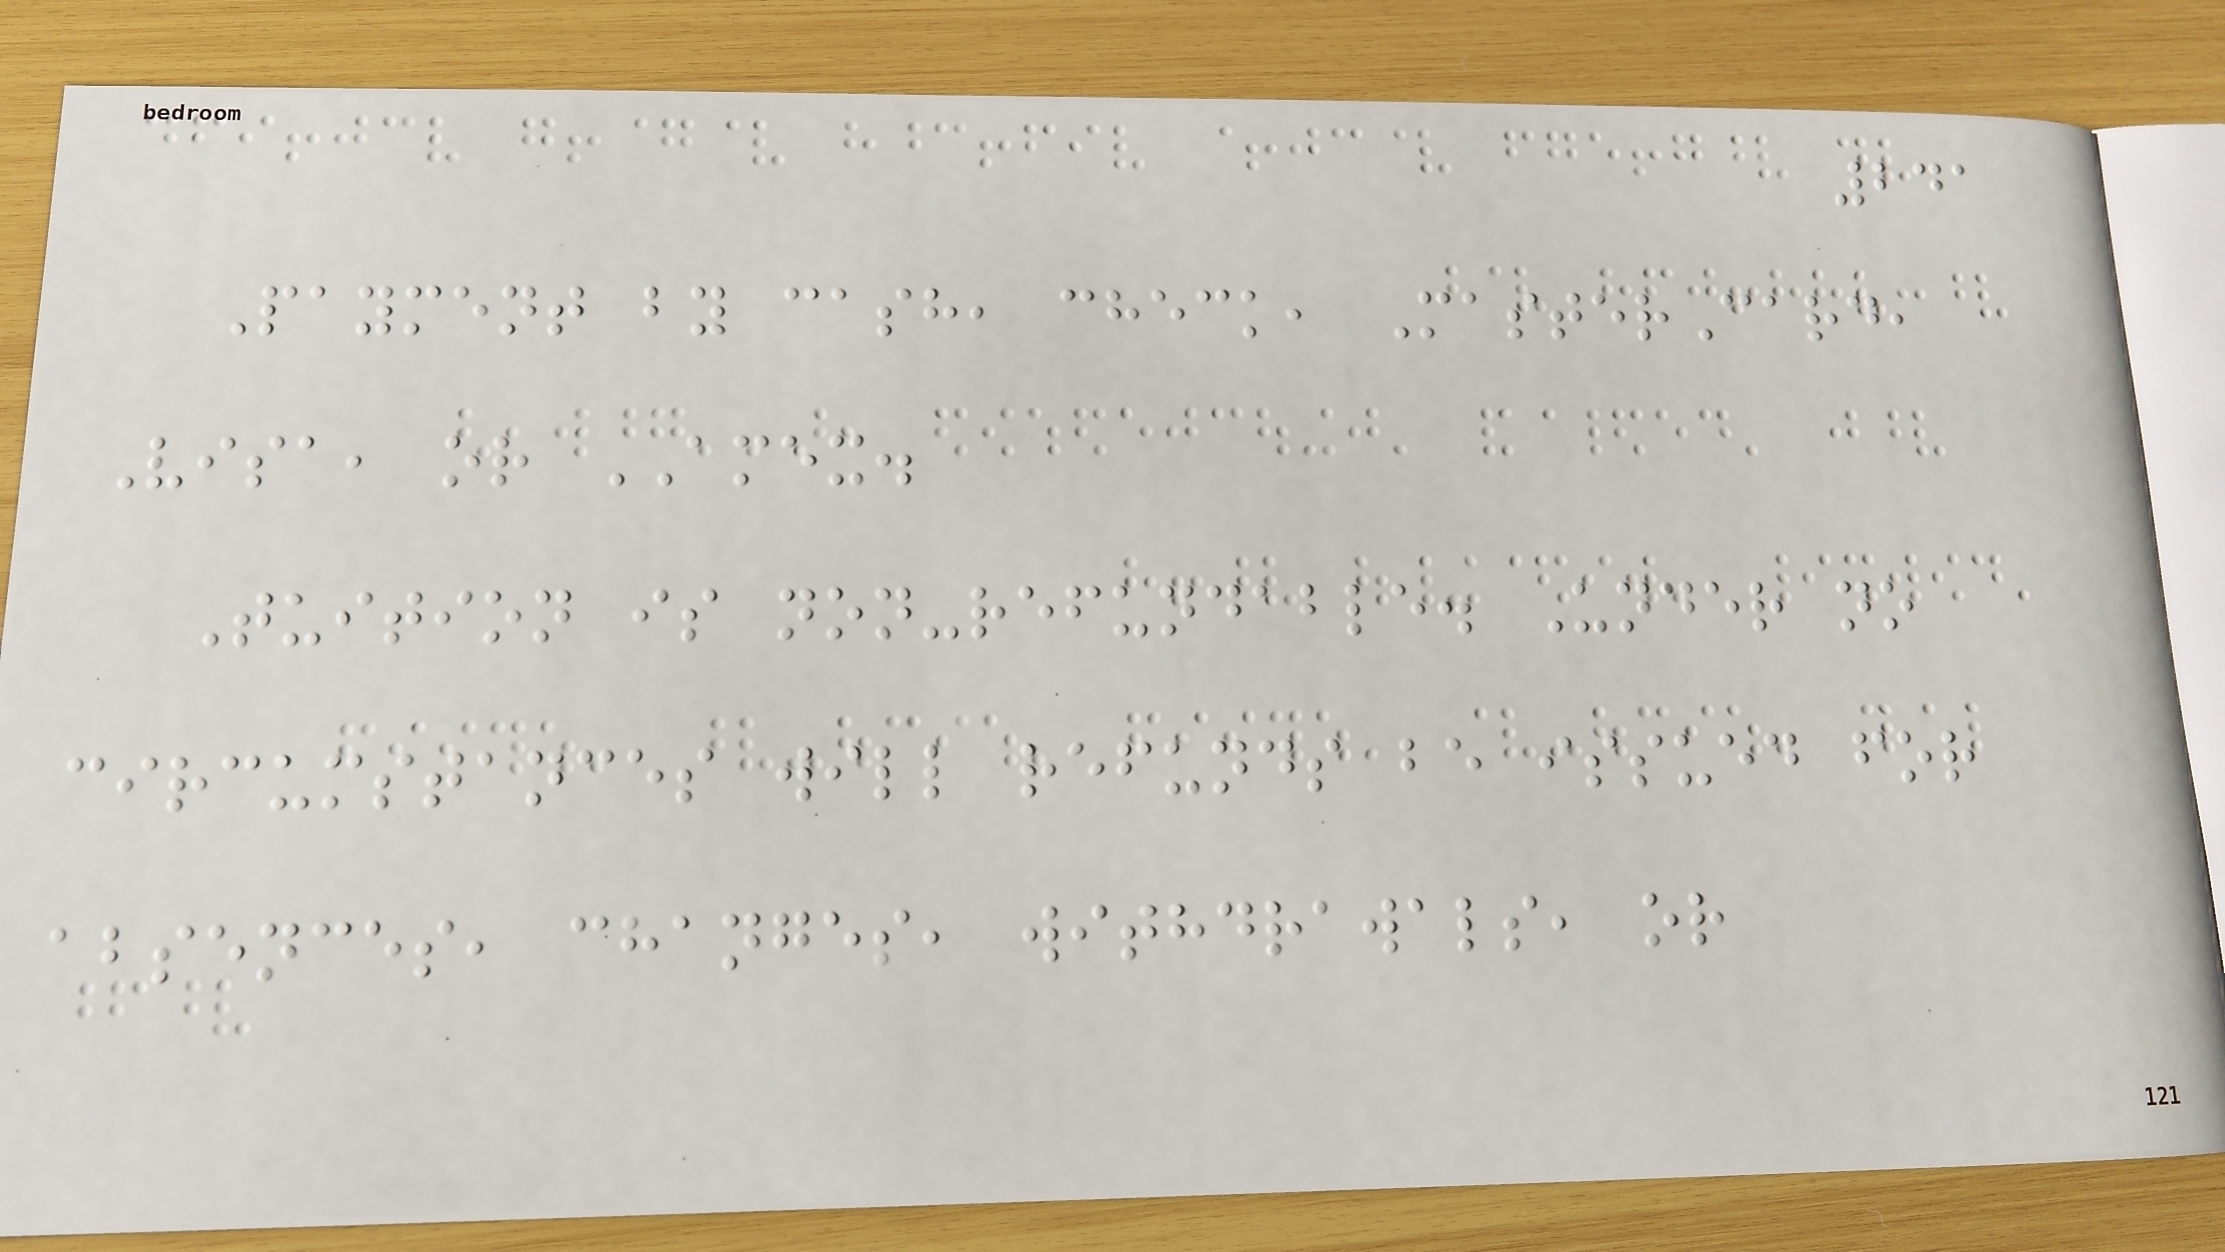241
Payment by cash, check, MasterCard,
Visa, or AMEX.
Tuition is non-refundable. Under no
circumstances will refunds be issued for
absences, changes, withdrawals, or
